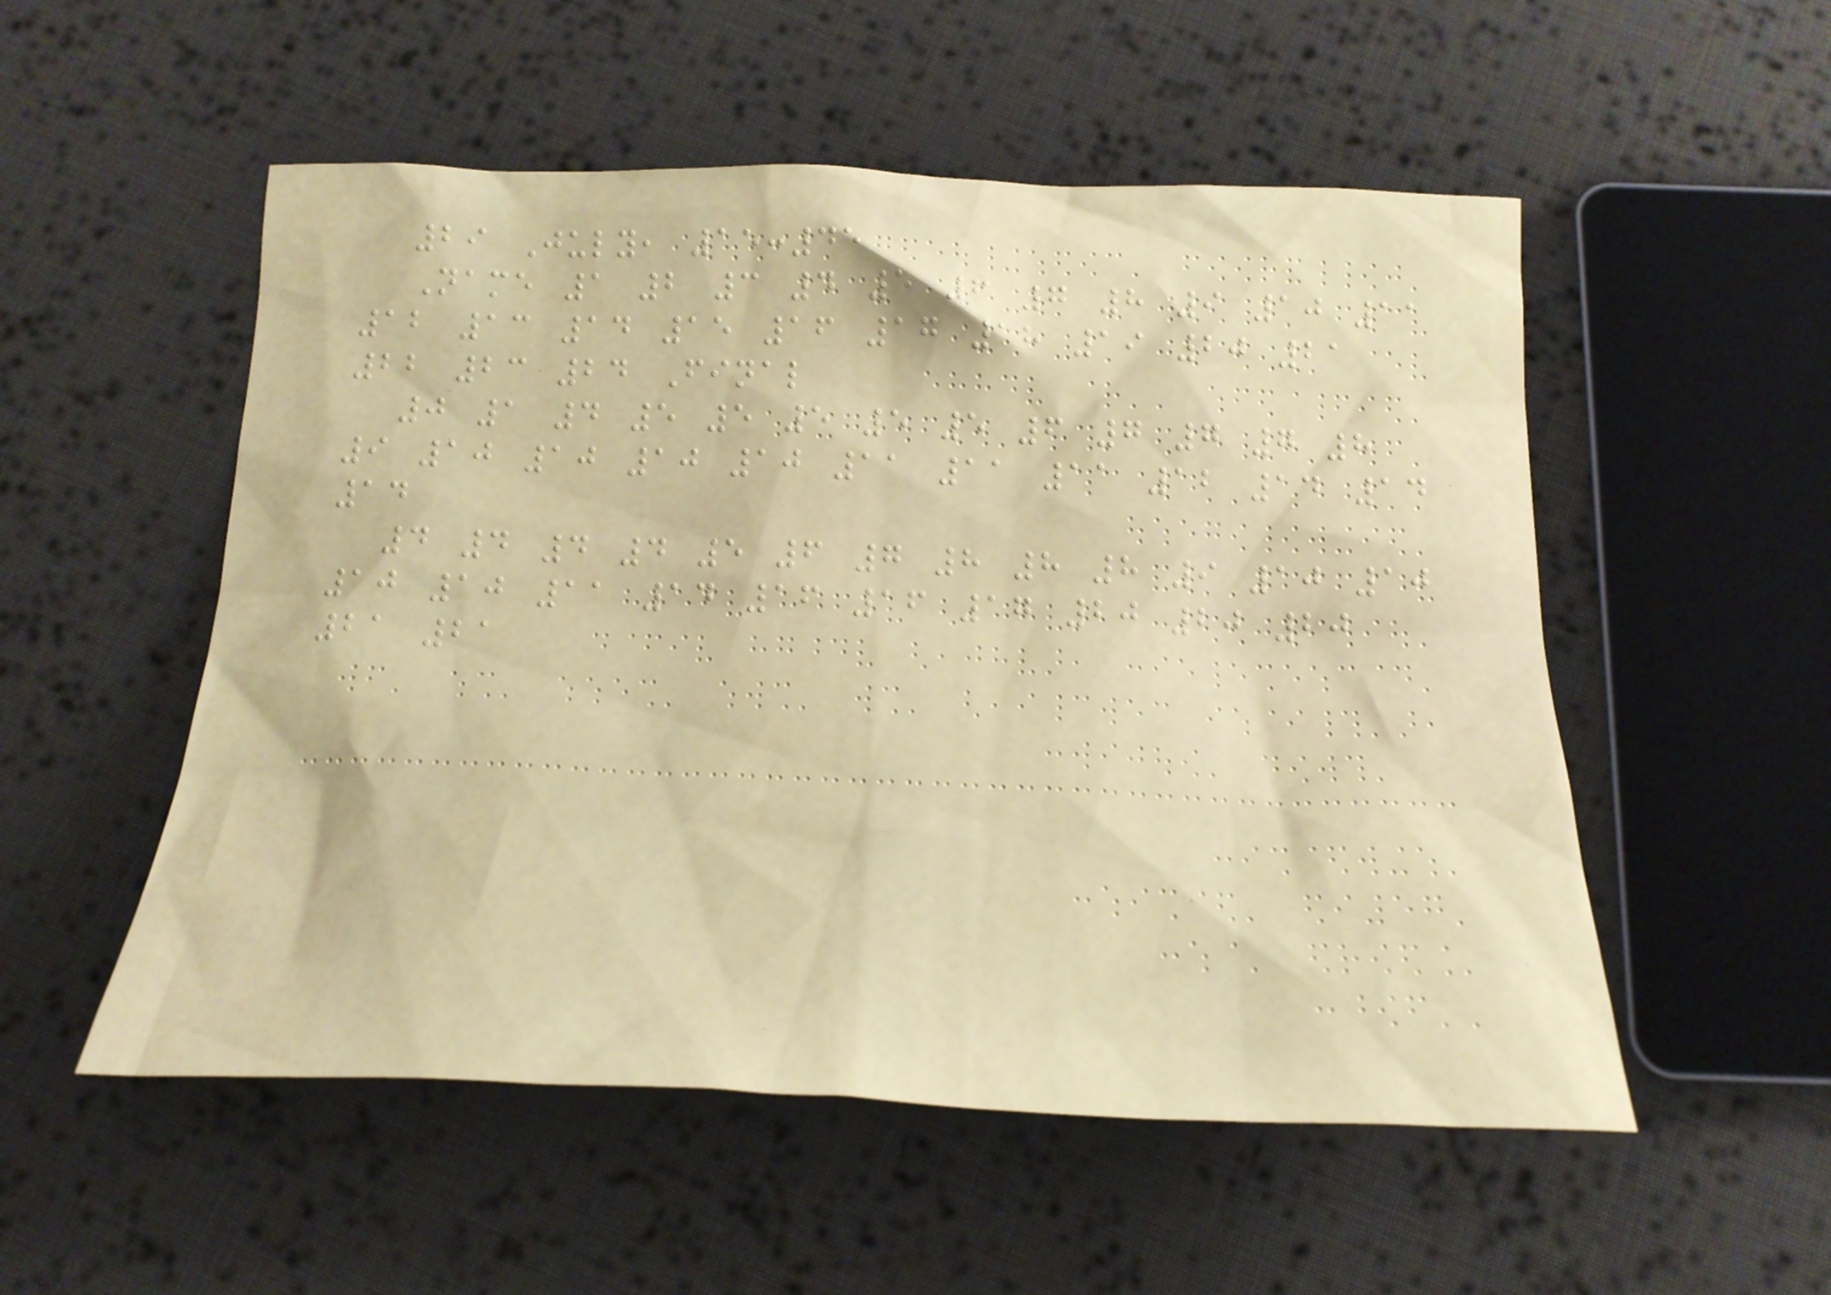29 July, 15:45
Name 1 2 3 4 5 6 7 8 9 10 11
12 13 14 15 16 17 18 19 20 21
22 23 24 Final
0 1 4 5 5 5 5 5 6 7 7 7 8
9 10 10 10 10 11 11 11 12 14 14
14
4 4 4 4 5 6 7 8 8 8 9 10 10
10 10 11 14 16 16 17 20 20 20
21 21
